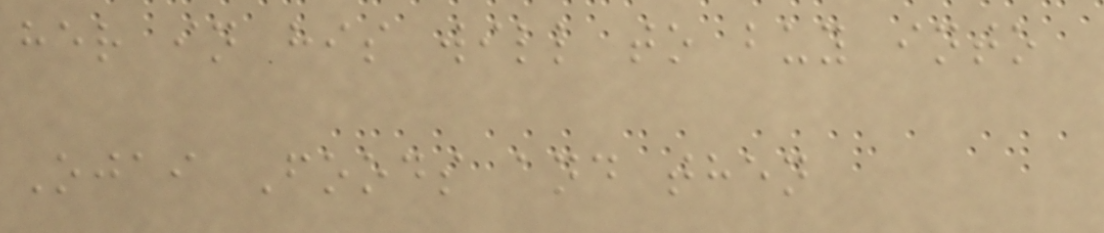her in his will to buy into
Ojai Foods and then
